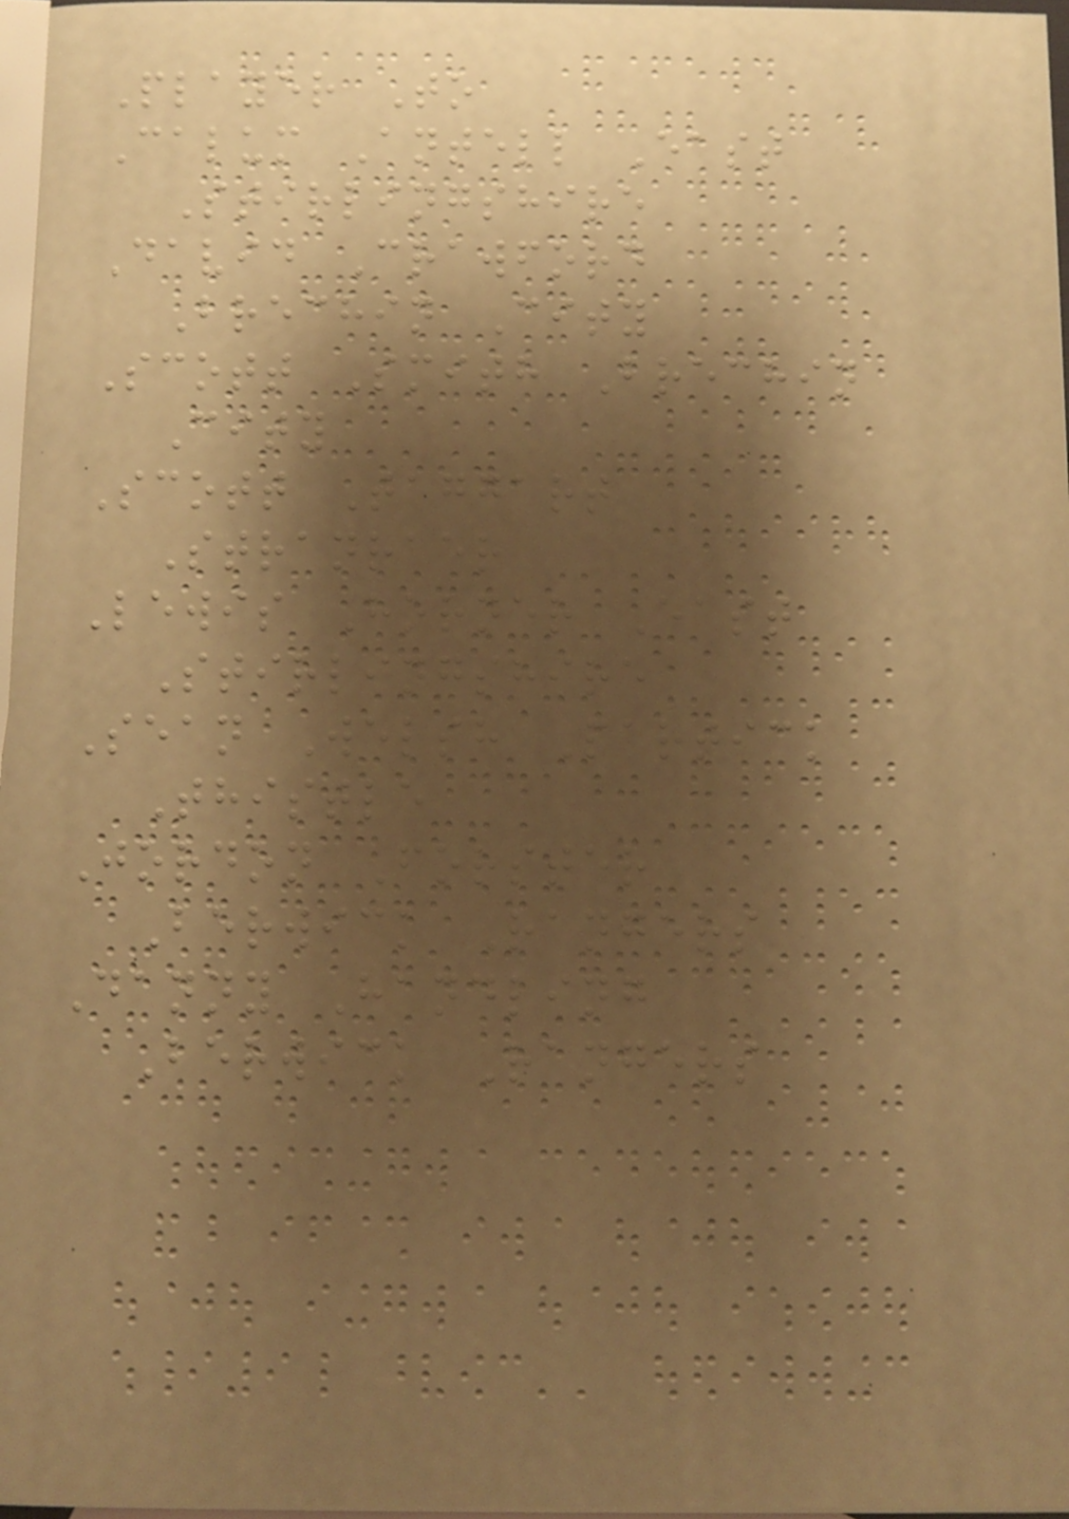Player To
Calum Antell East
Stirlingshire
David Crawford
Brechin City
Scott Smith Brechin
City
Scott Taggart
Stranraer
Lewis Horner East
Stirlingshire
Sean Welsh Partick
Thistle
Jordon Forster
Berwick Rangers
Danny Handling
Berwick Rangers
